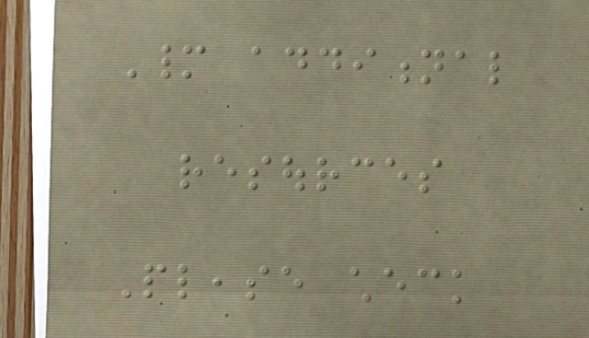Many additional
resources
Please check
